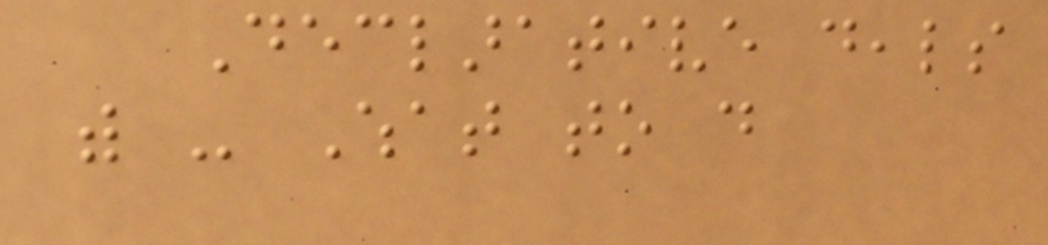Declarative deals
with - What to do
